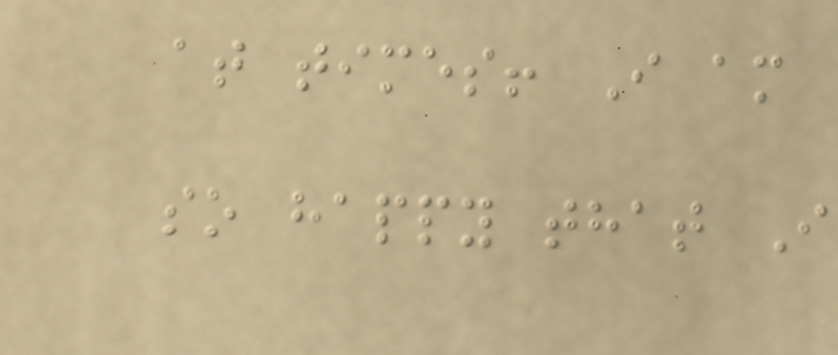at times! I am
so happy that I
